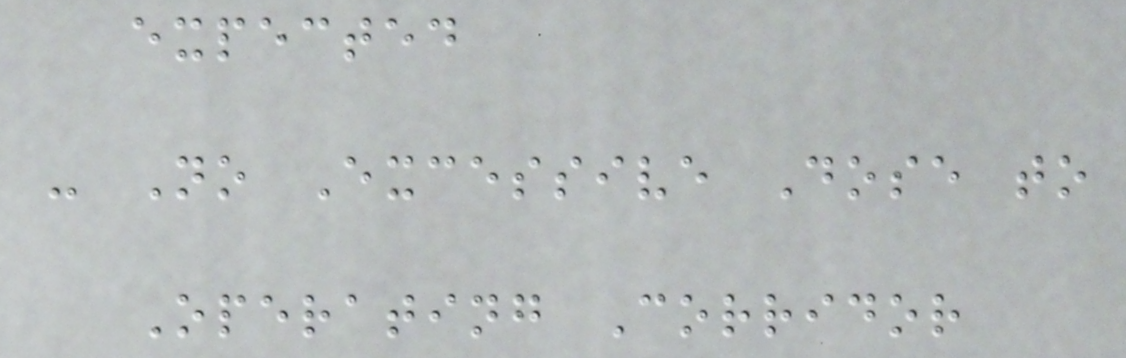expected
- No Excessive Dose to
Operating Corridor
